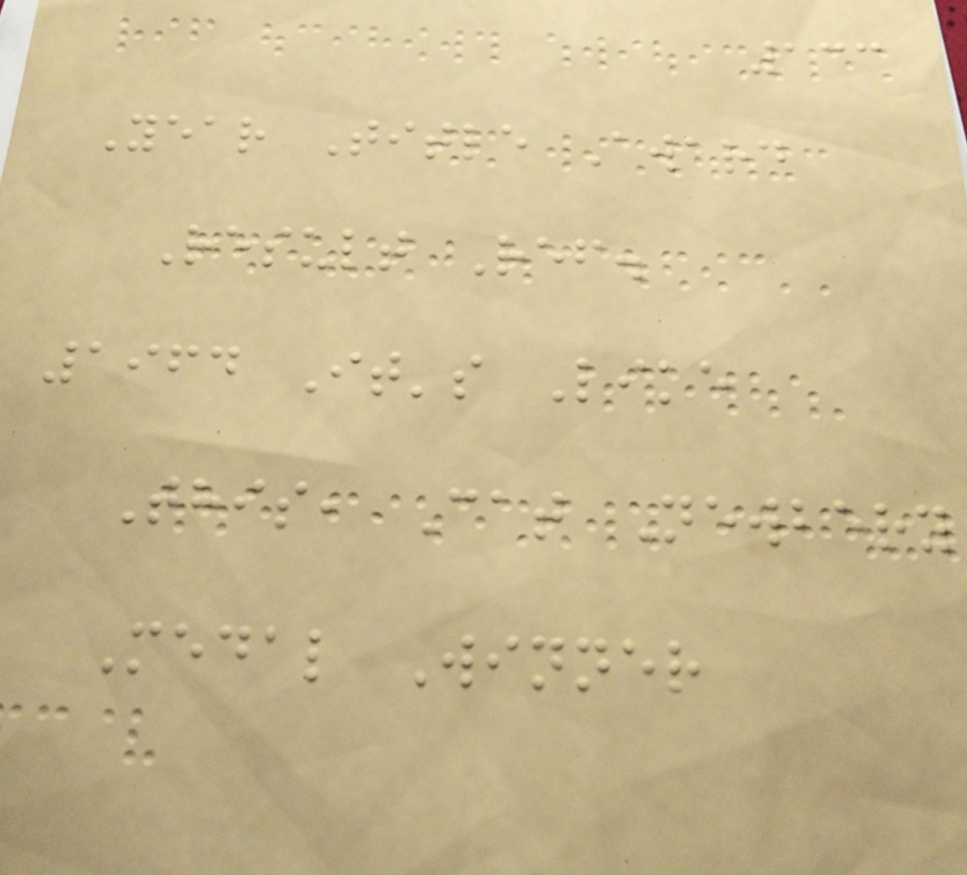133
Year Title Award
Result Ref.
1964 It's Like
This, Cat Newbery
Medal Winner
